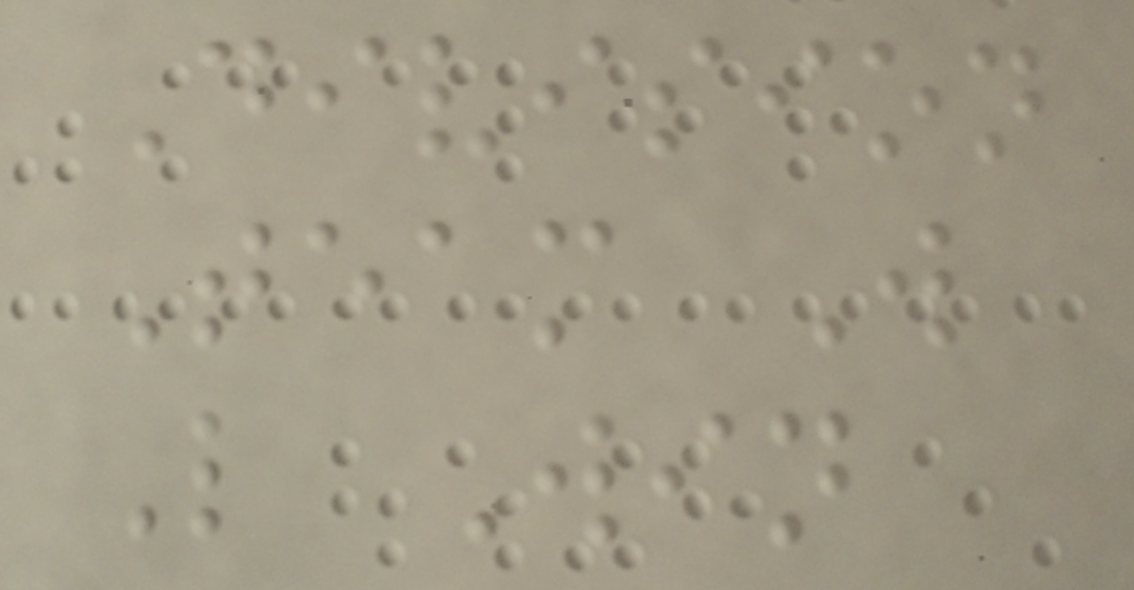Division
Team W
L Win
